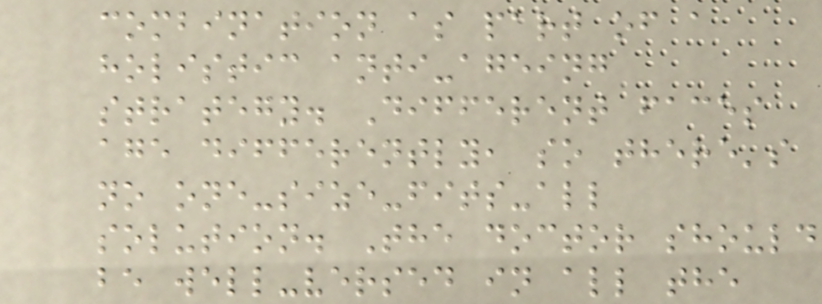combination as part of a
holistic anti-ageing
strategy. Different faces
age differently, so there's
no one-size-fits-all
solution. The doctor should
be well-versed in all the
